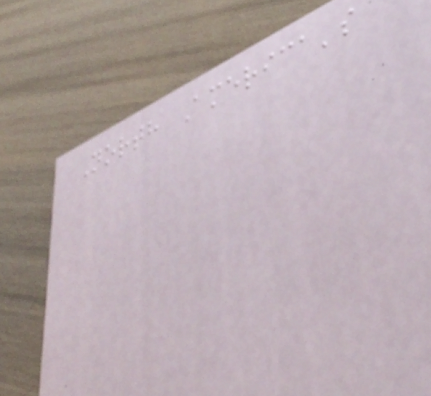North America's
